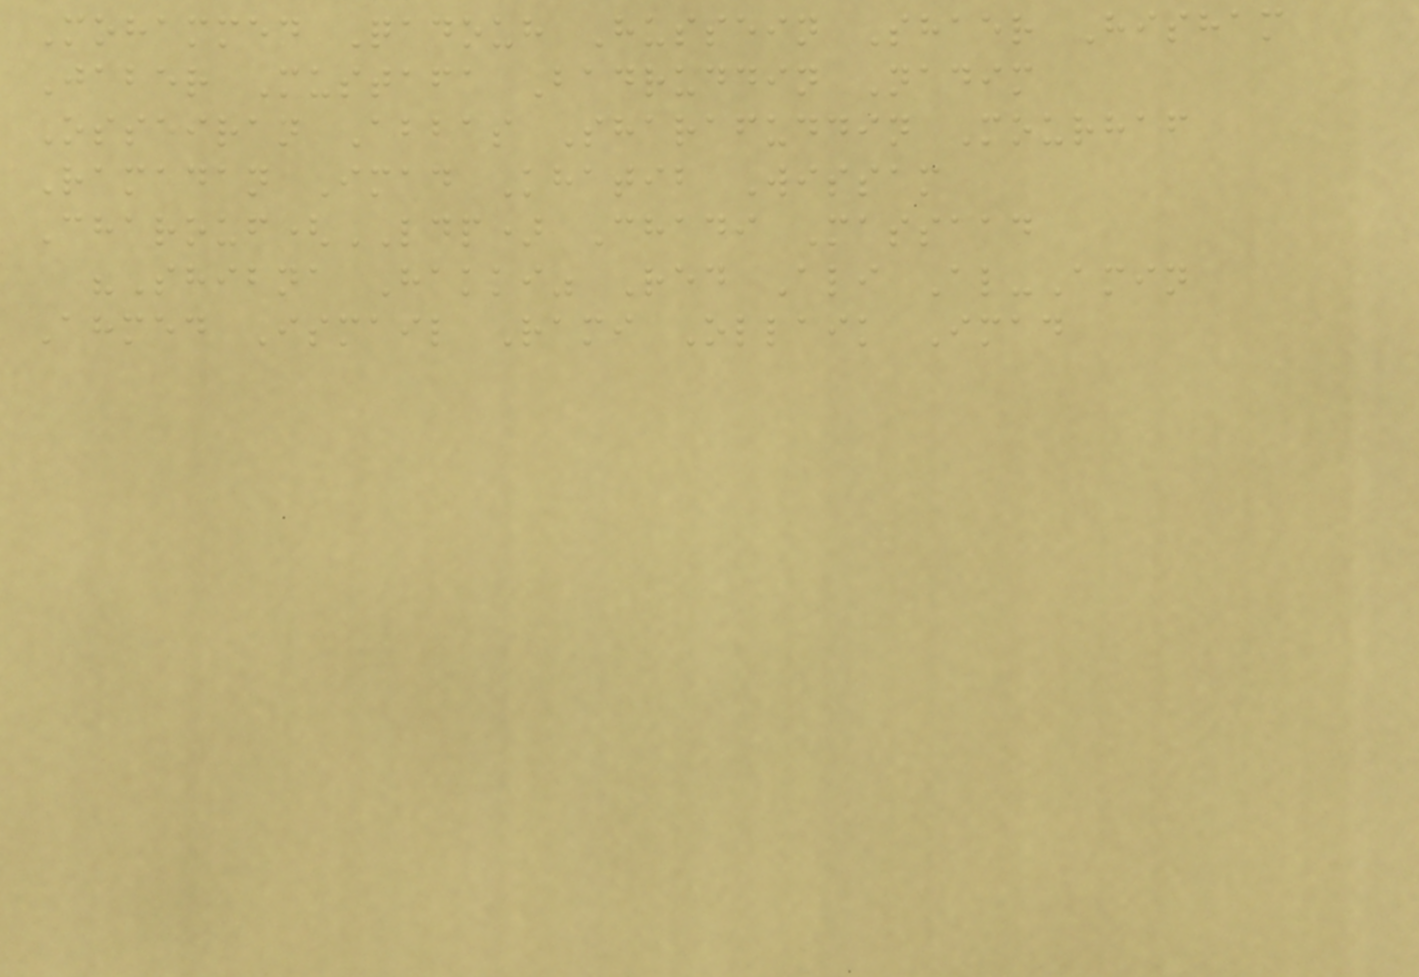Mohammed Qadouh Hussein Shaer Hisham
Jaber Mustafa Badruddin Nadim
Osseiran Abbas Sharafuddin Mourhaf
Ramadan Imad Khatib Wissam
Charouf(LDP) Chadi Massaad
"Shibna Hakki" Red Ali Al-Amin
Ahmed Ismail Rami Ollaik Imad
